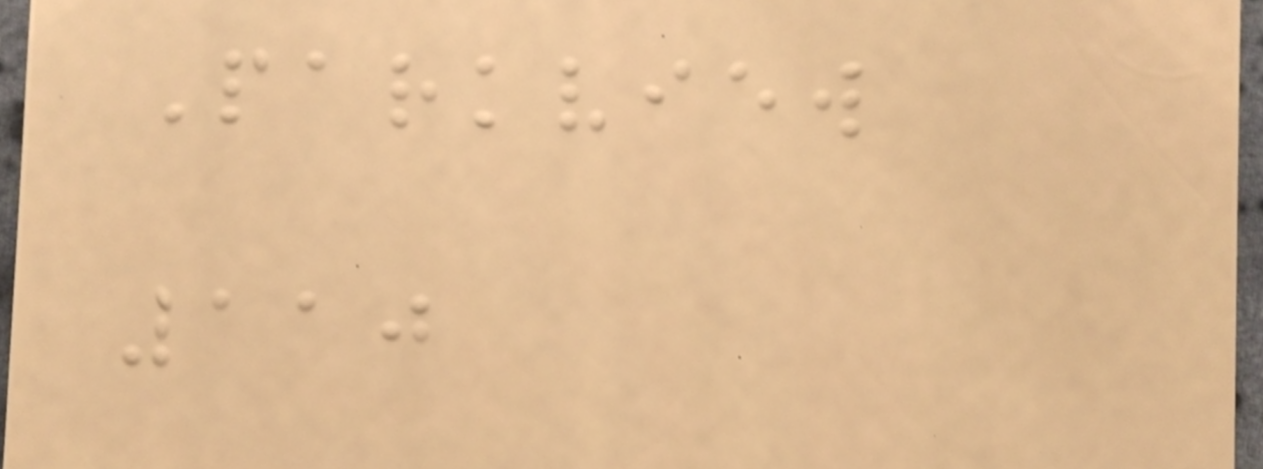Parkview
110
